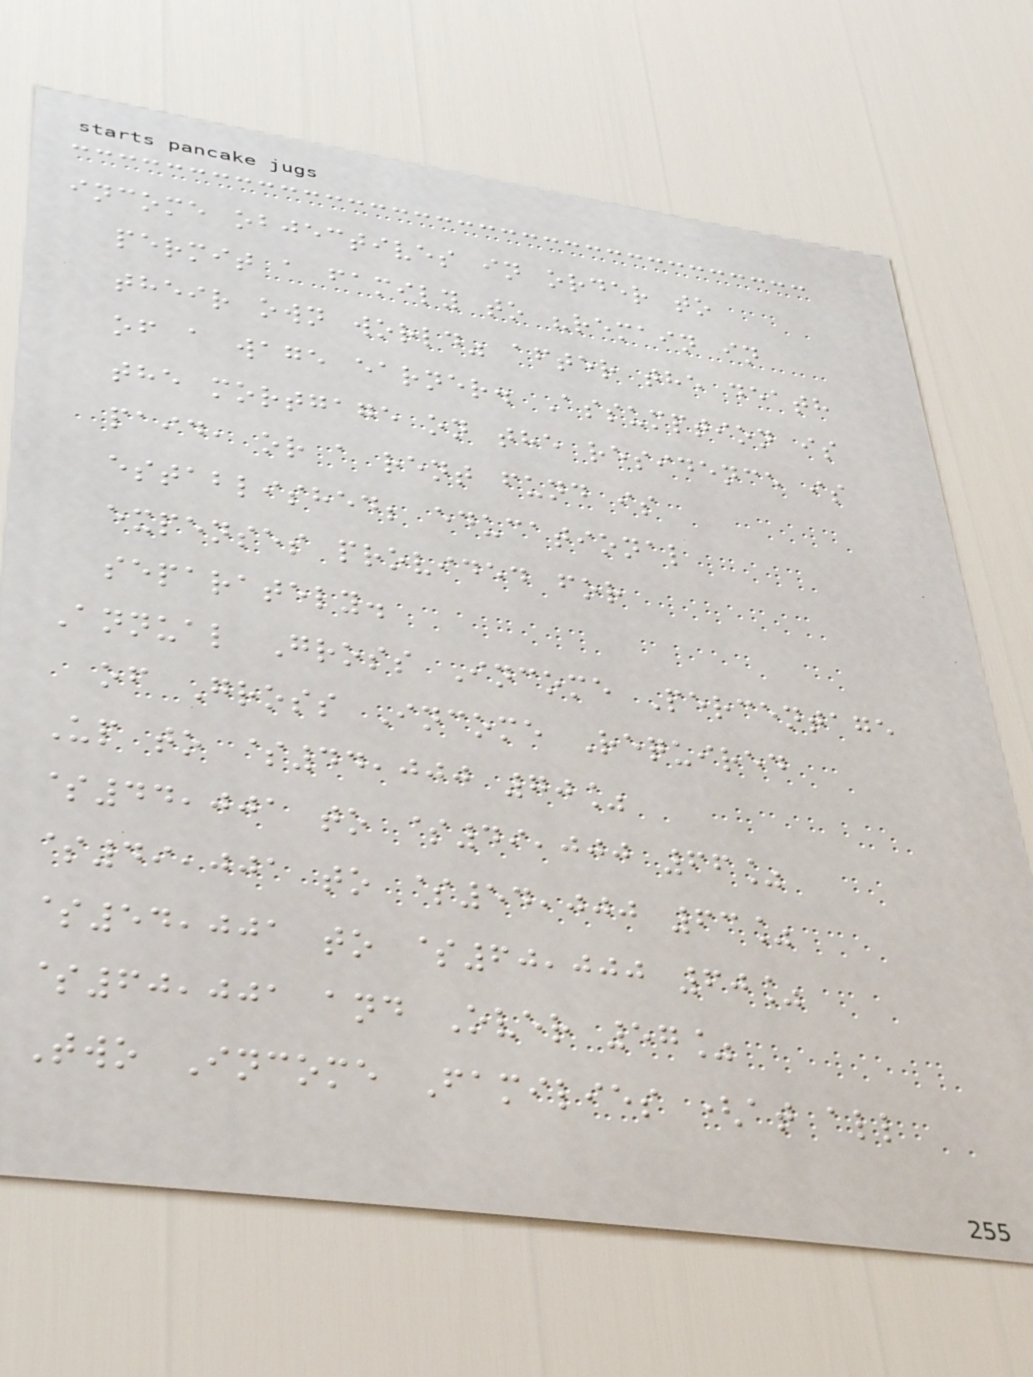income objectives in order to
permit a family to "remain in
their own world" after the death
of a wage earner. Assumption is
the mortgage on the residence is
paid, or a rent fund is
established; educational
expenses provided for
separately.
Annual Gross Income Percentage
of Gross Income Required
Up to $44,000 70%
$44,001 to $49,000 66%
$49,001 to $54,000 63%
$54,001 to $60,000 60%
$60,001 and Over 57%
Two Income Families (at all
